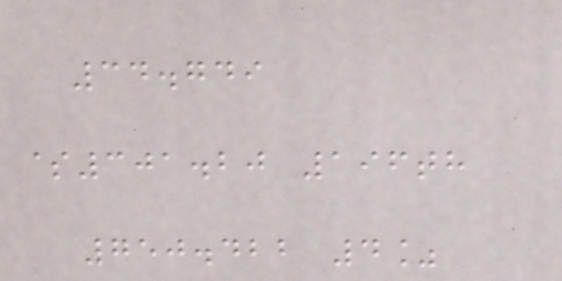34.749
$301.20 196th
750.422 4%
